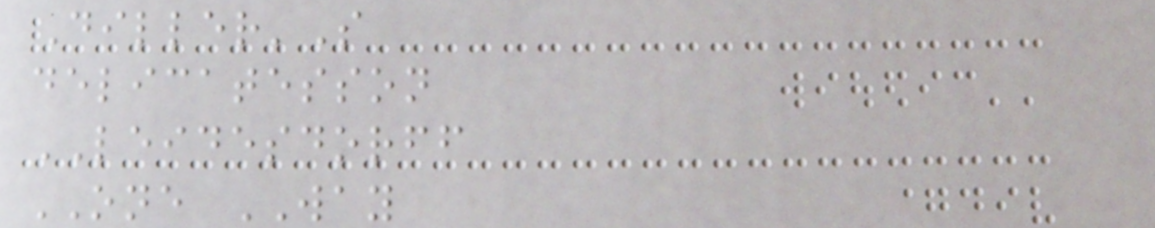Diller'S
delicatesson
LEIDESDORFF
ONE WAY
